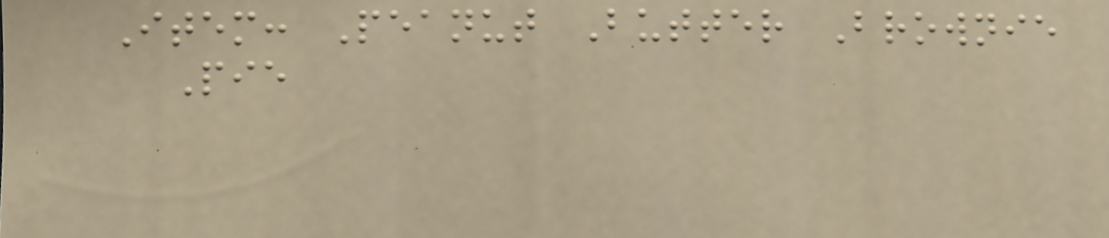Item: Peanut Butter Brownie
Pie
